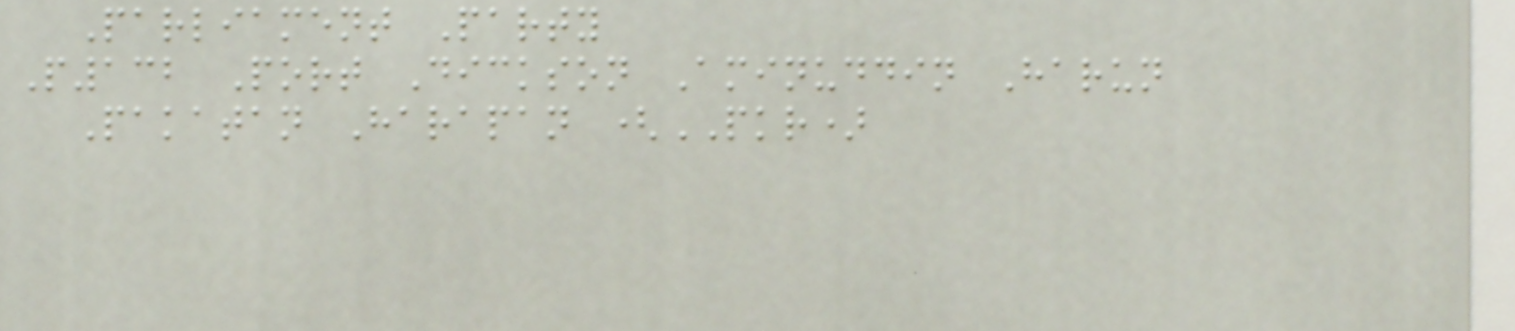Parliament Party
P132 Port Dickson Aminuddin Harun
Pakatan Harapan (PKR)
